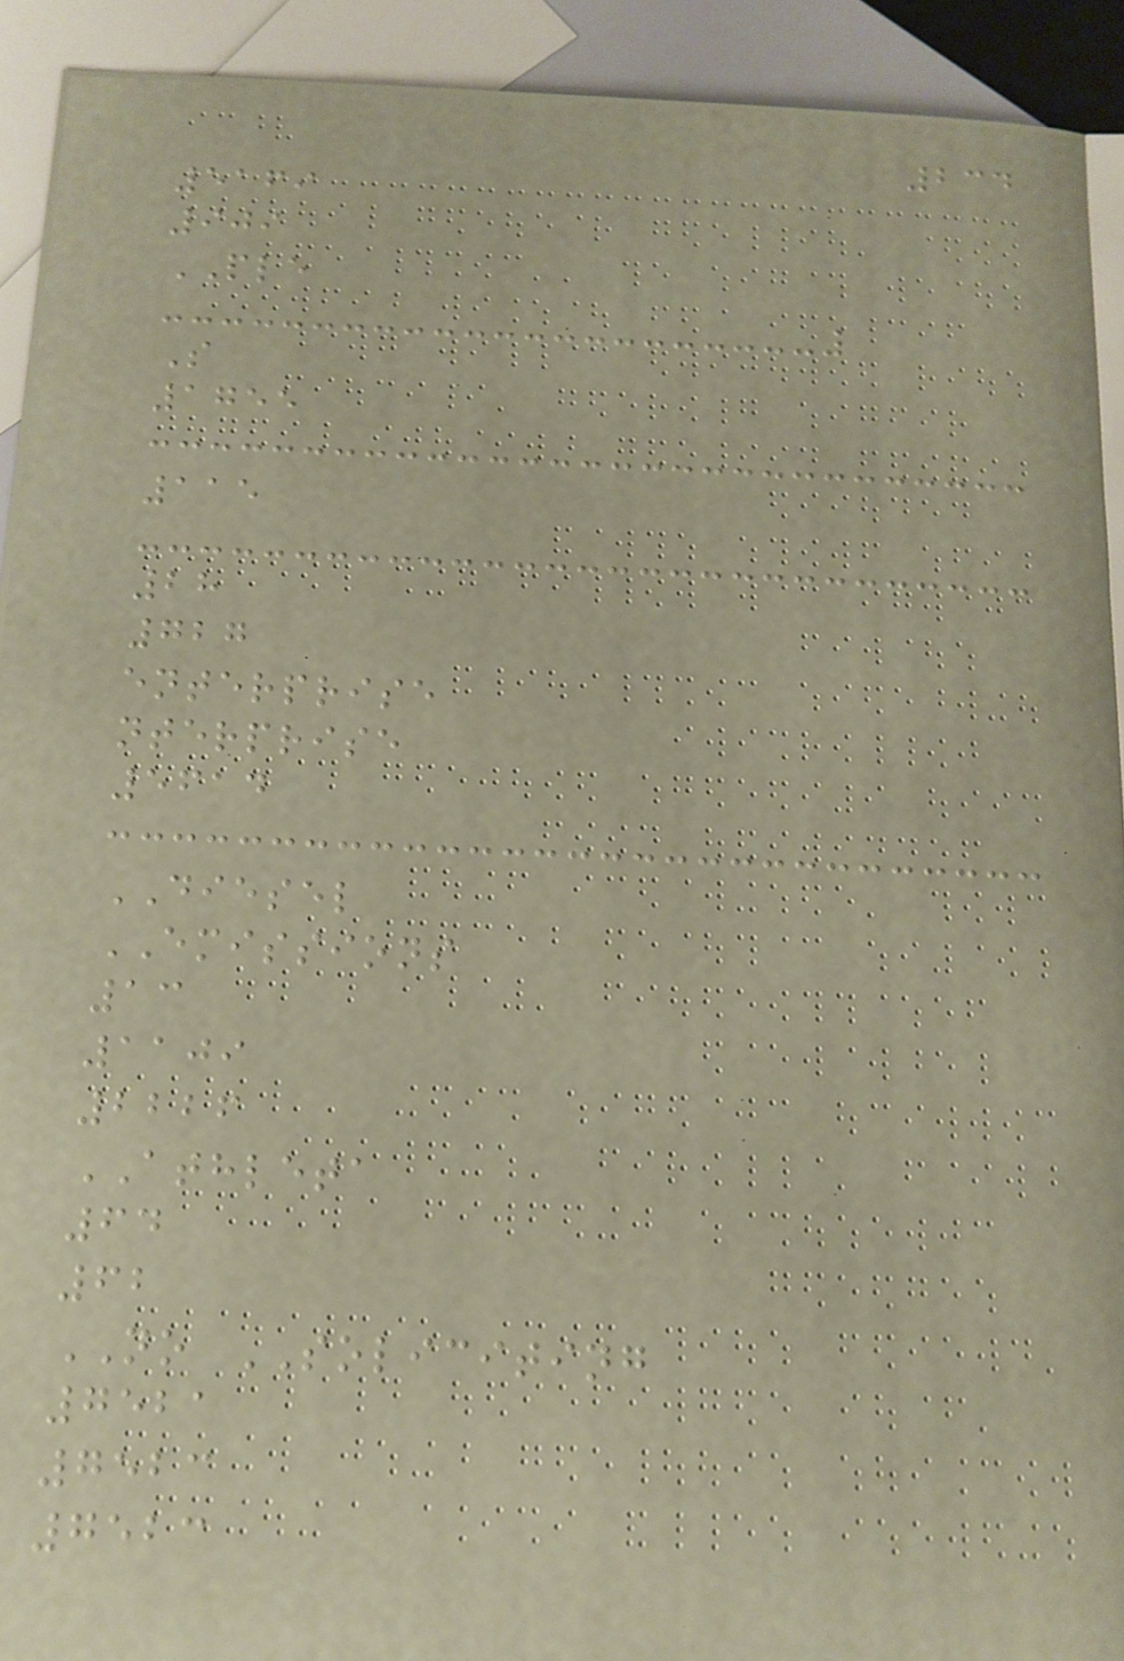234
5169
909
PLE
S
1755
115
28
727
enterprise
nterprise
5614
DIESEL
EMISSIONS
13
1109
2226
ATHLETA
64
62
NO SOLICITING
7521
7523
7523
